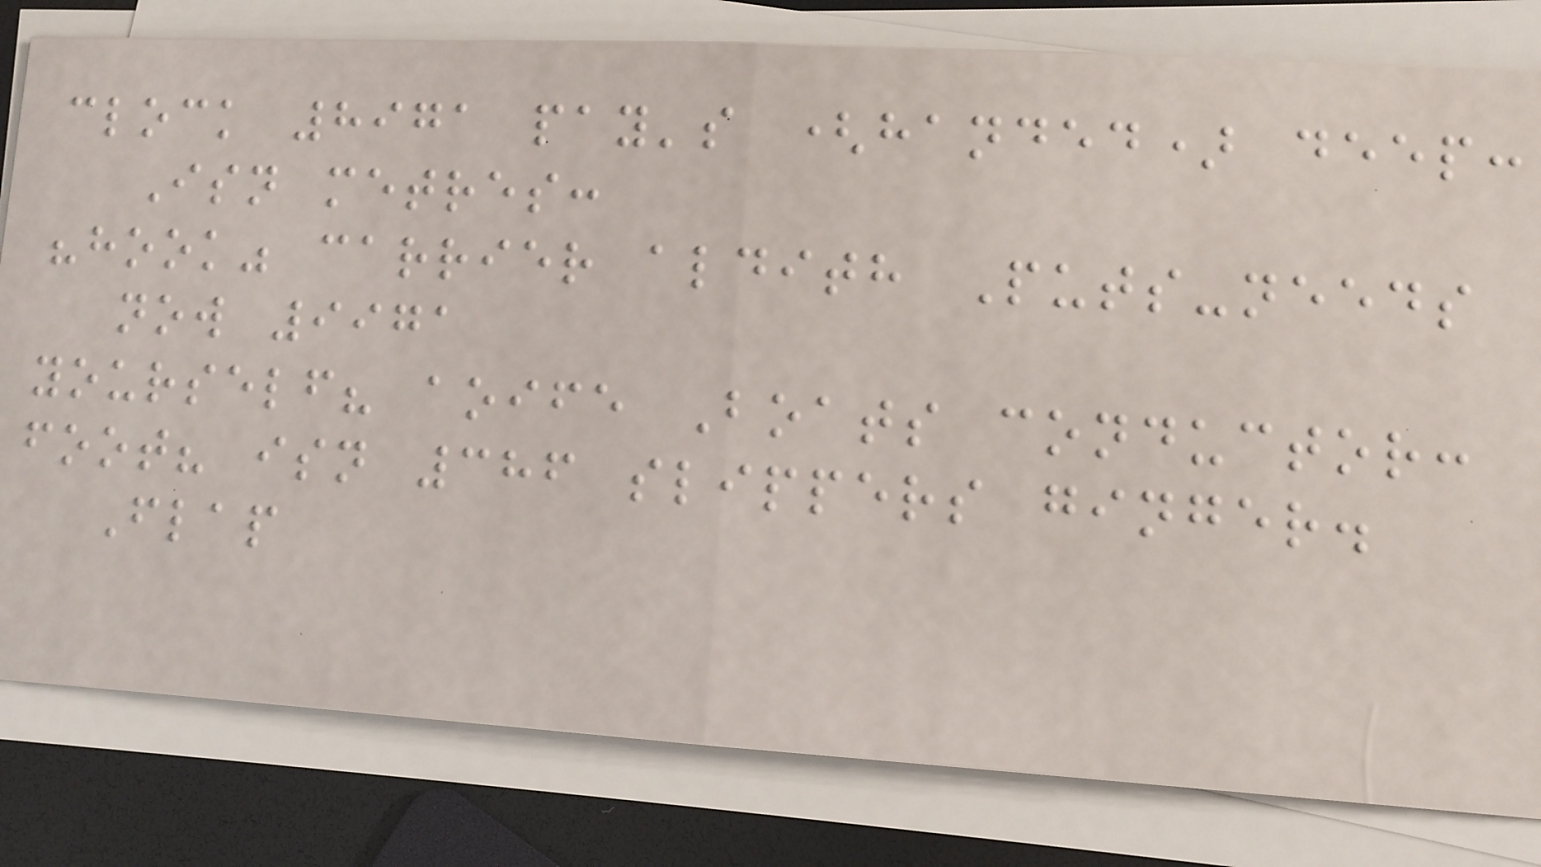clock 8971 pay's (handed) deep:
Isn metres:
"hook" carrier aldith Puts-needs
now 9971
yourself? aoife Boats conductor:
foot? isn 386 slippers ginger.
Flap
